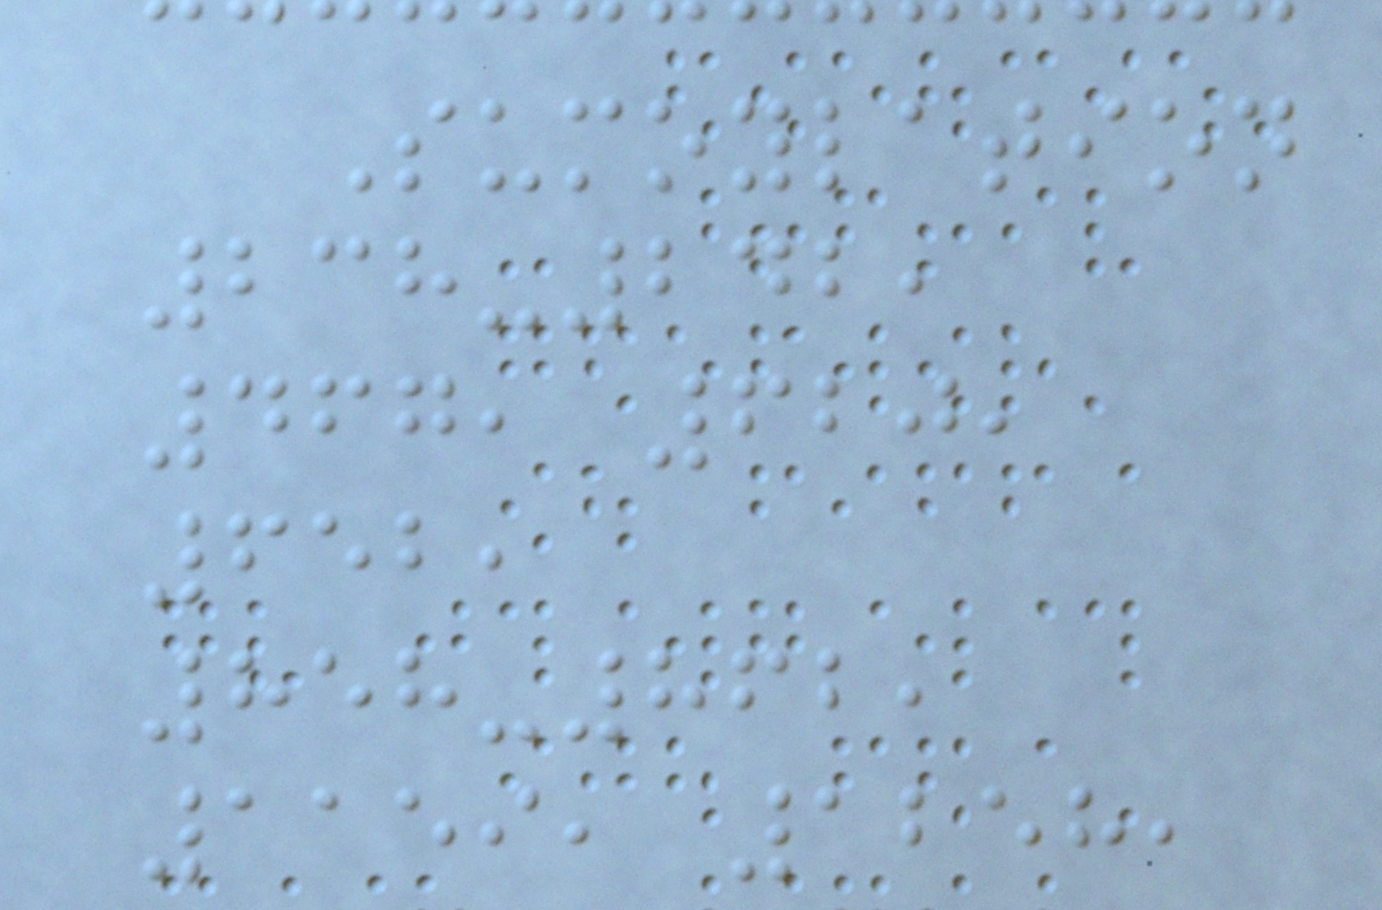Sumoylation
238-242,
467, 620,
652,
858-862,
1159, 1258,
